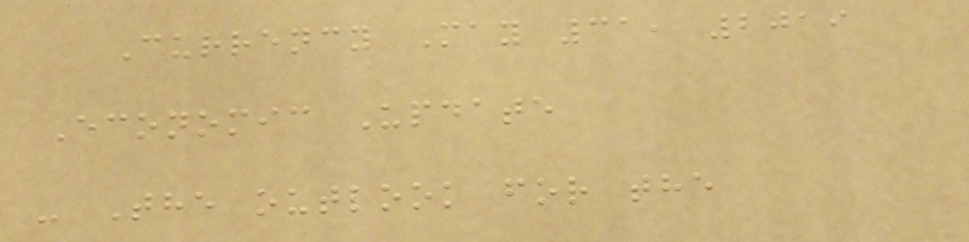Currency May 31, 2019
Economic Update
- The outlook for the
